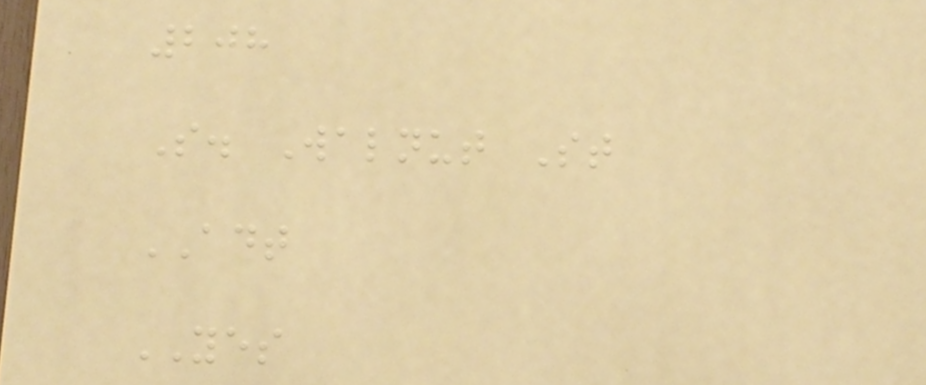208
S. Walnut St
ADT
YES
